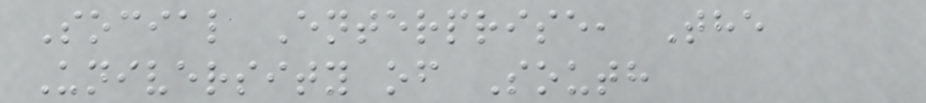Social Enterprise, The
University of South
